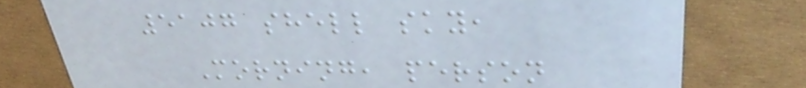5107 shell sky,
Morning, person
